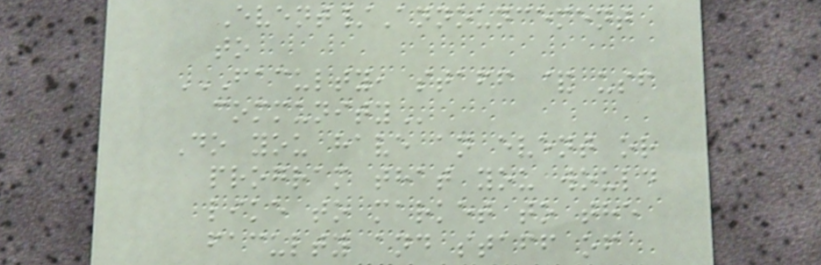Event/Announcement
to
FACULTY, STAFF & USF
COMMUNITY
Do you have an event or
program that you would
like to market to the
faculty and staff of
